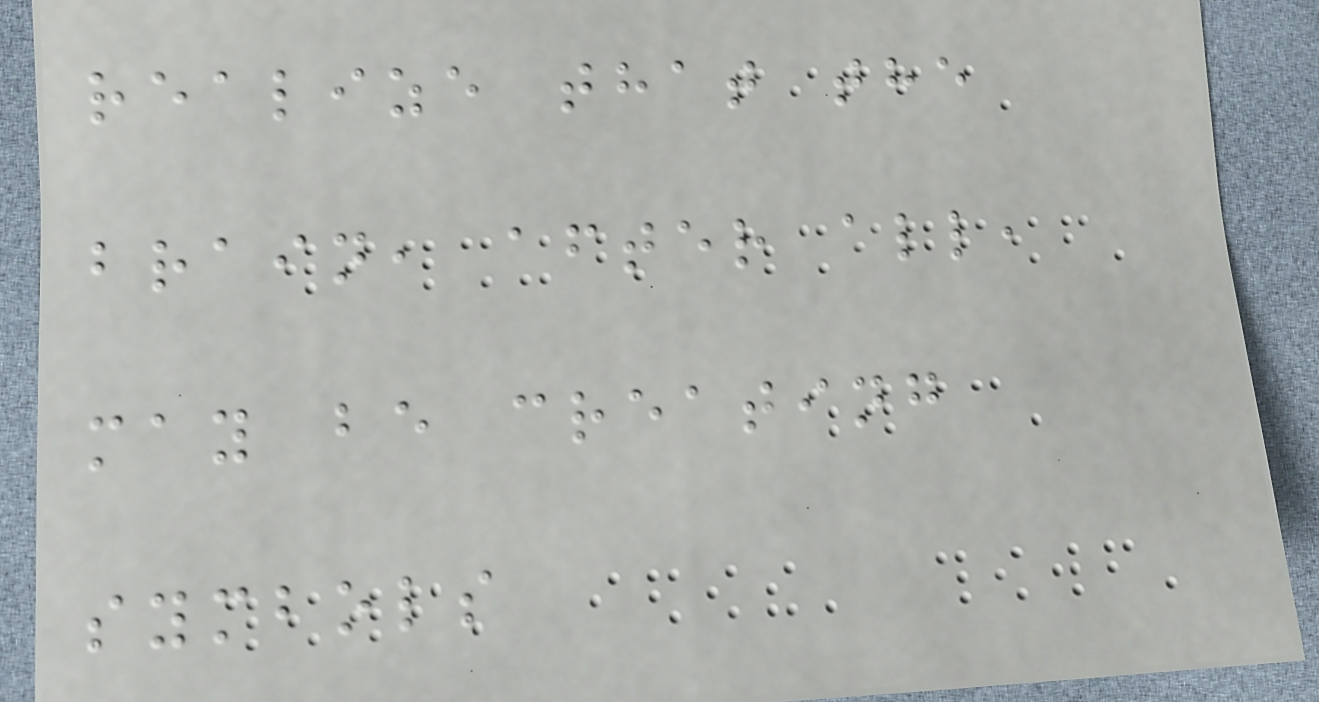realize that the
brain, after all,
may be creating
symbols
